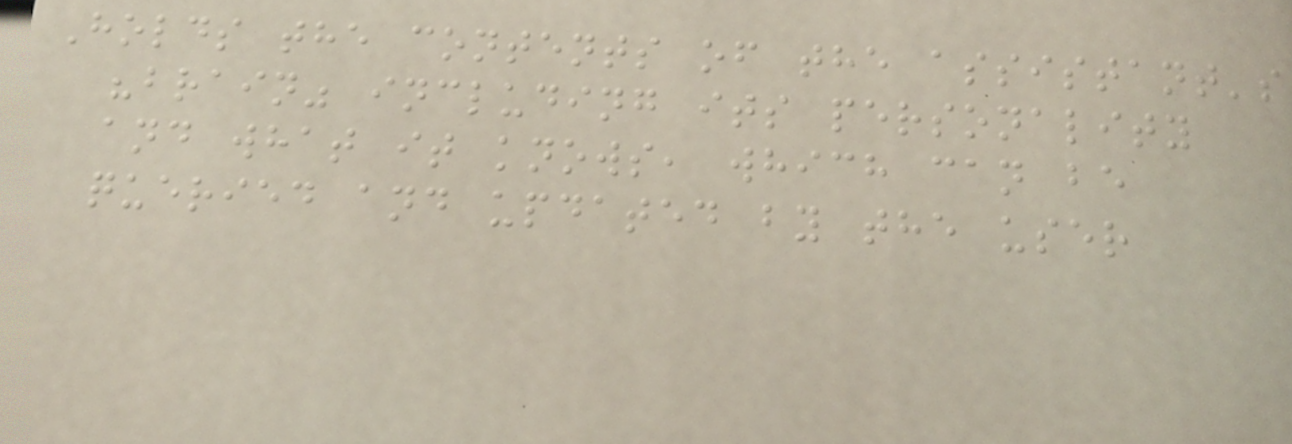Holds the contents of the assistant's
"brain" including its personality
and what it knows, which can be
queried and updated by the user
